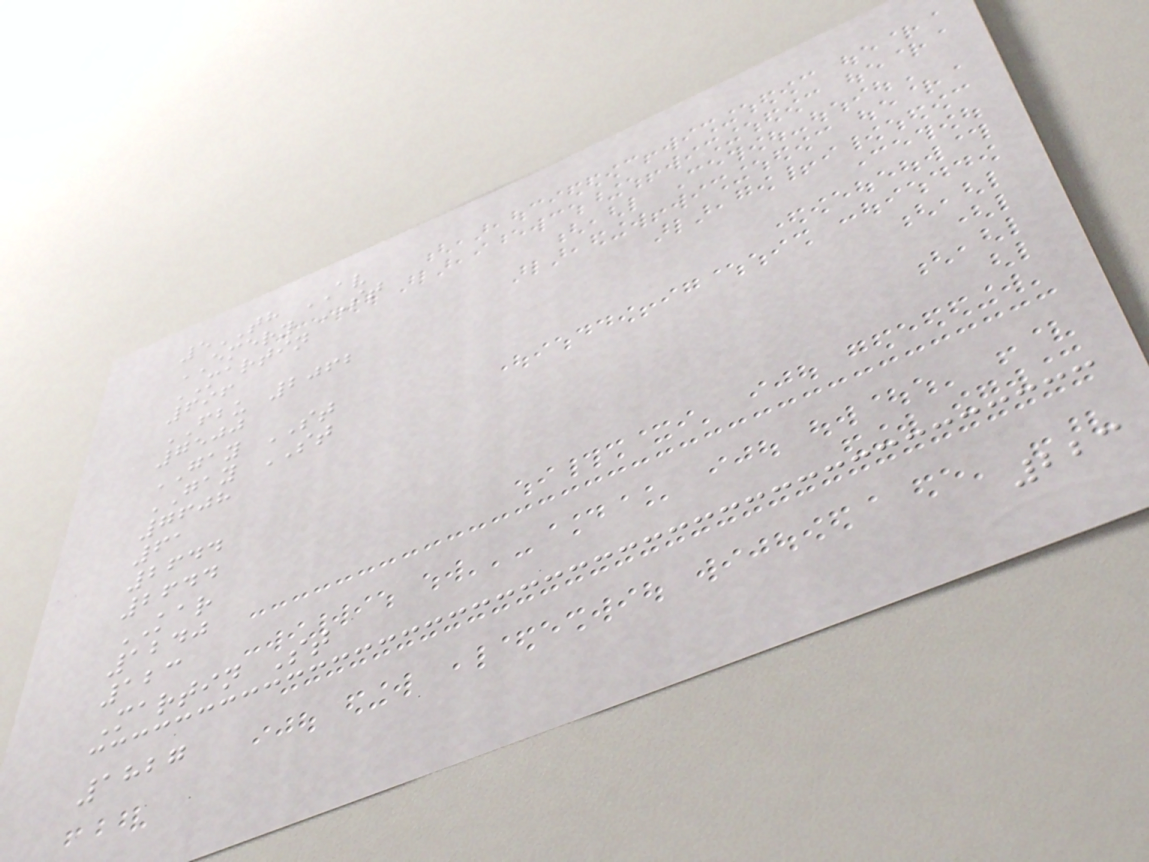5TH AV
EMERY ST
MARTIN
696
FBU 2062
7500
GAY ST
GAY ST
7608
61
2644
2644
KAR
1240
123
Martin St
1827
223
